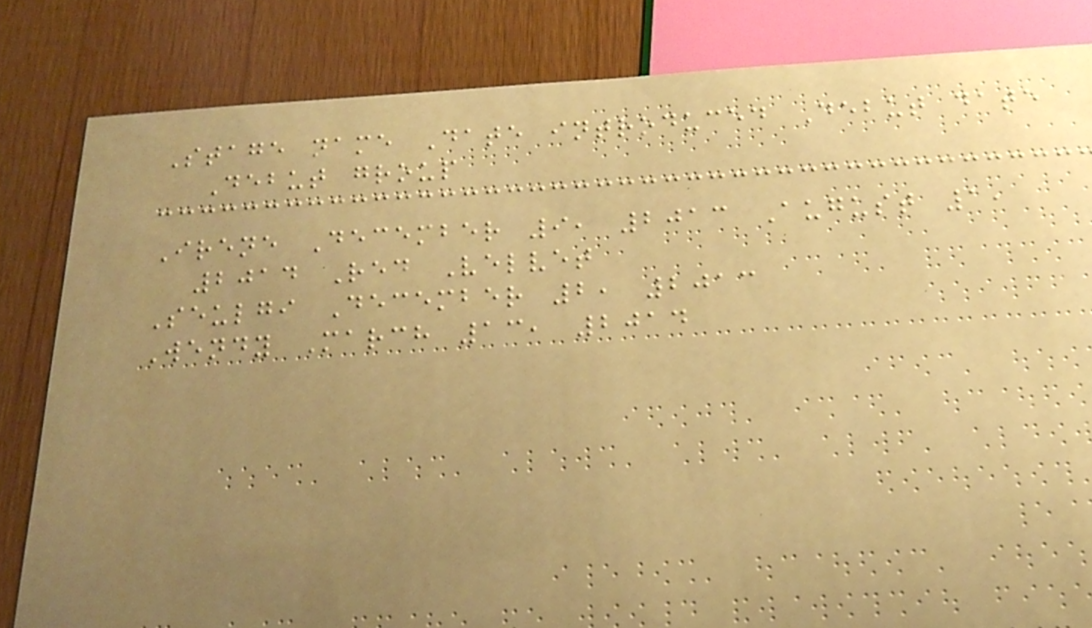Stage name Date introduced Debut date
Debut group
Irene December 9, 2013 August 1,
2014 Red Velvet
Seulgi December 2, 2013
Wendy March 13, 2014
